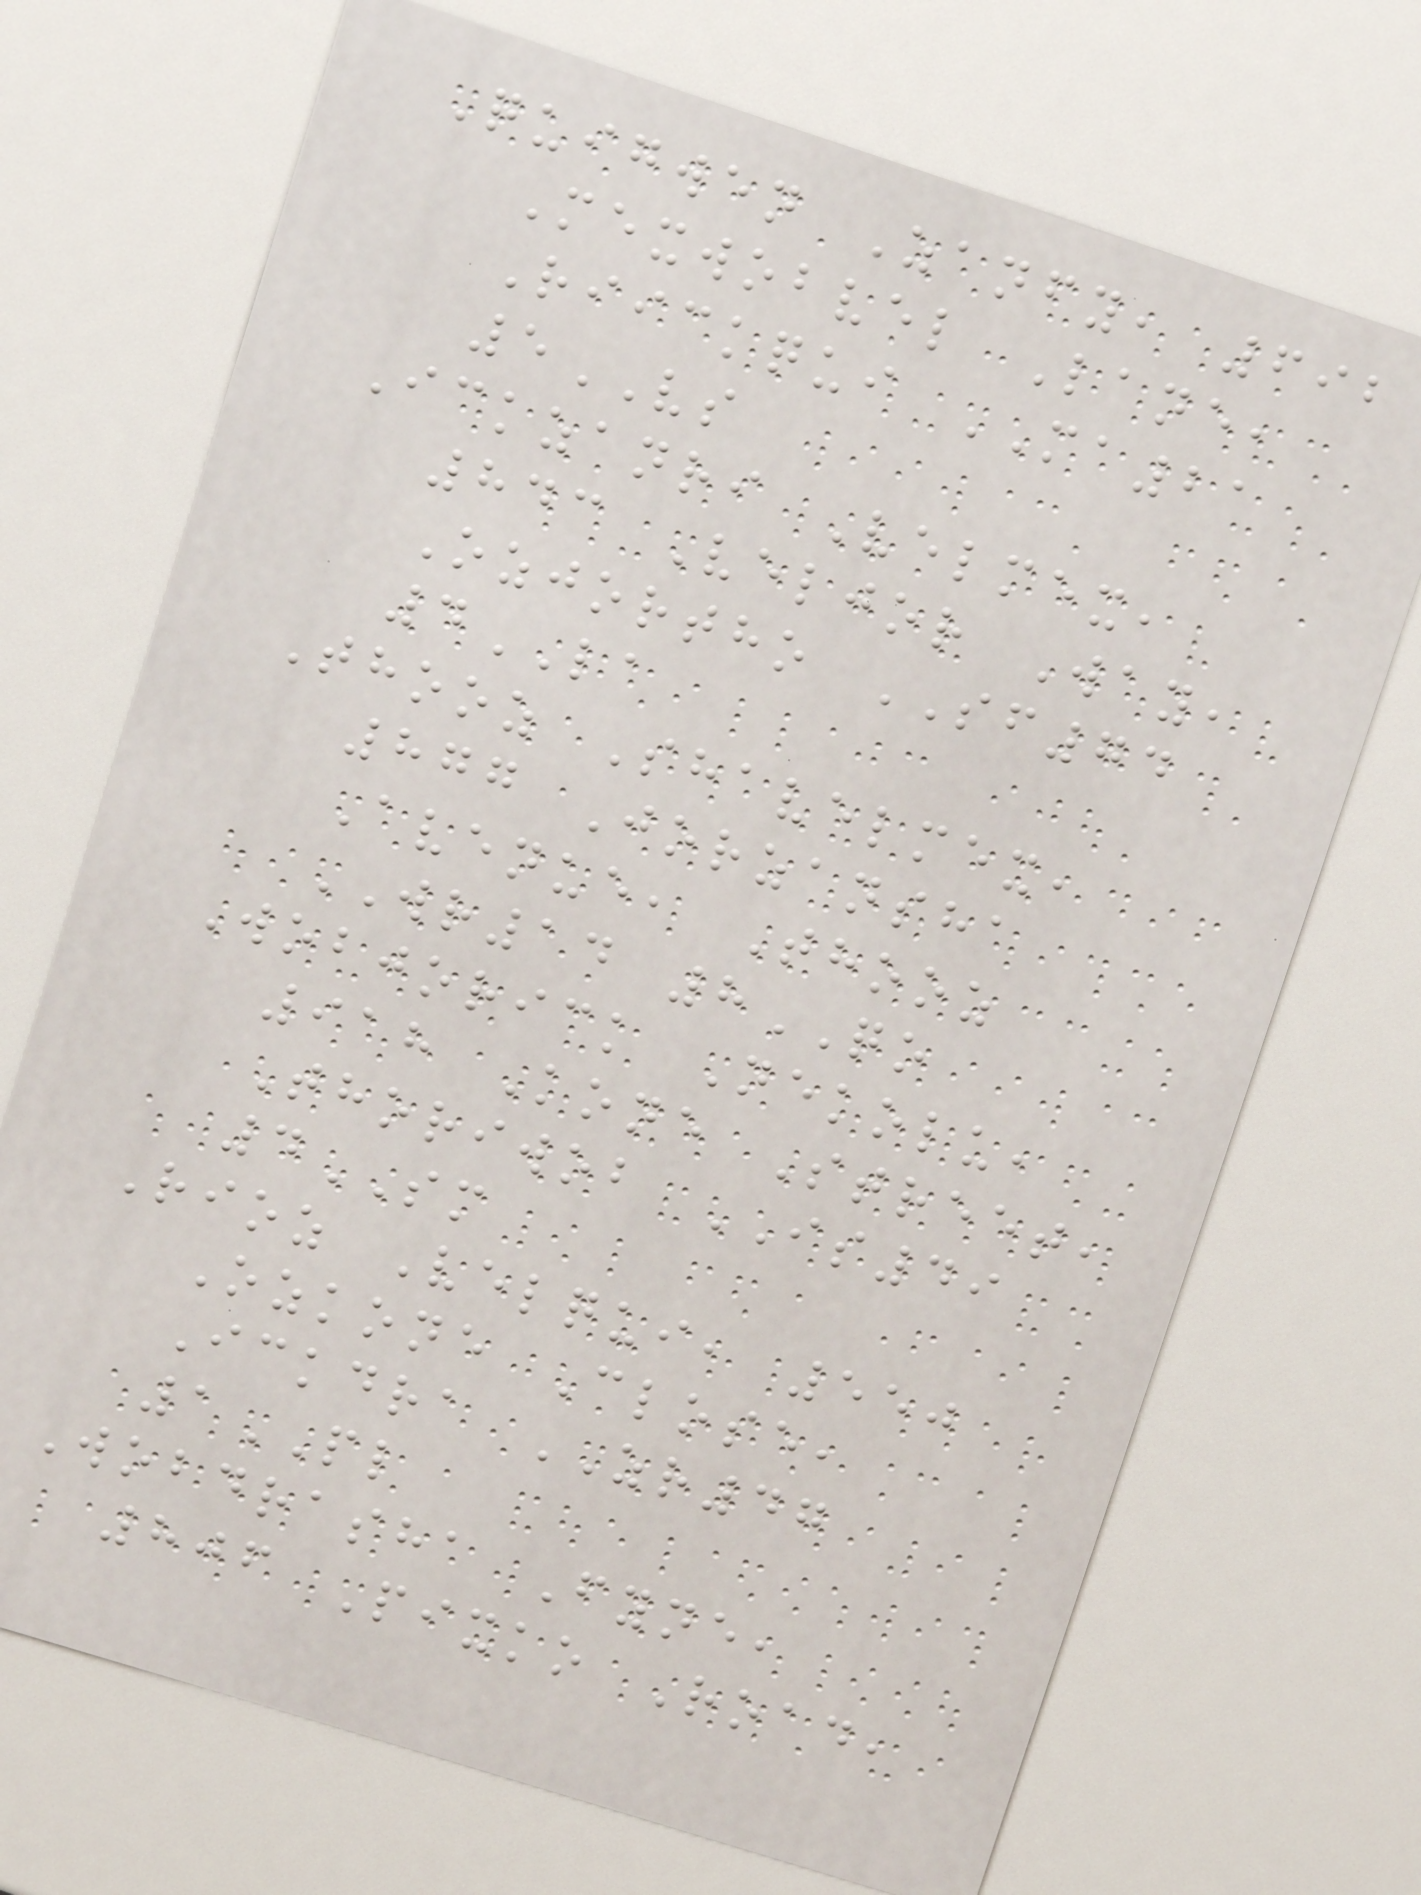Quigwen Zanfy, 692
Mexwobvel Lane,
Riickqui MA21
5VS
Ickzanri Velmex,
843 Veljor Way,
Ozjortho SF74
4LA
Thooz Shavelmex,
877 Jorzansha
Avenue, Thooz
WR14 8QO
Wobjorick Nekolu,
918 Kone Street,
Thoriwob IS49
4SM
Rioz Velqui, 550
Ozkone Close,
Ickdra ZR47
1PL
Wobdrasha Fyne,
806 Pixko Road,
